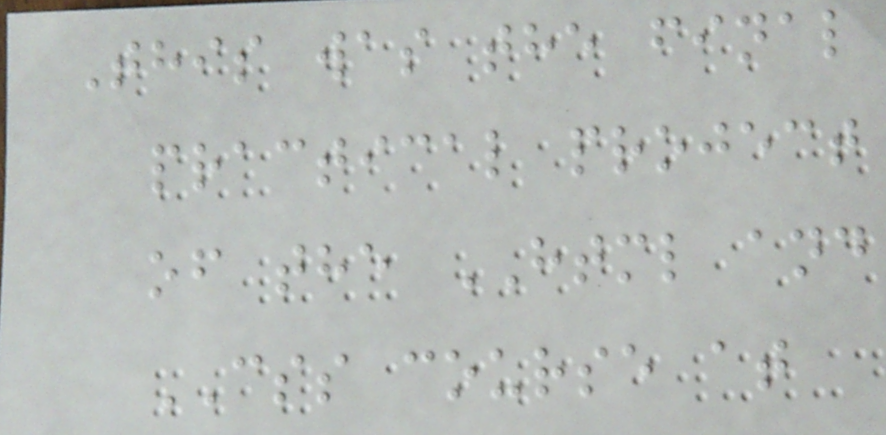This was the final
practical project
of the HTML and
CSS course at
